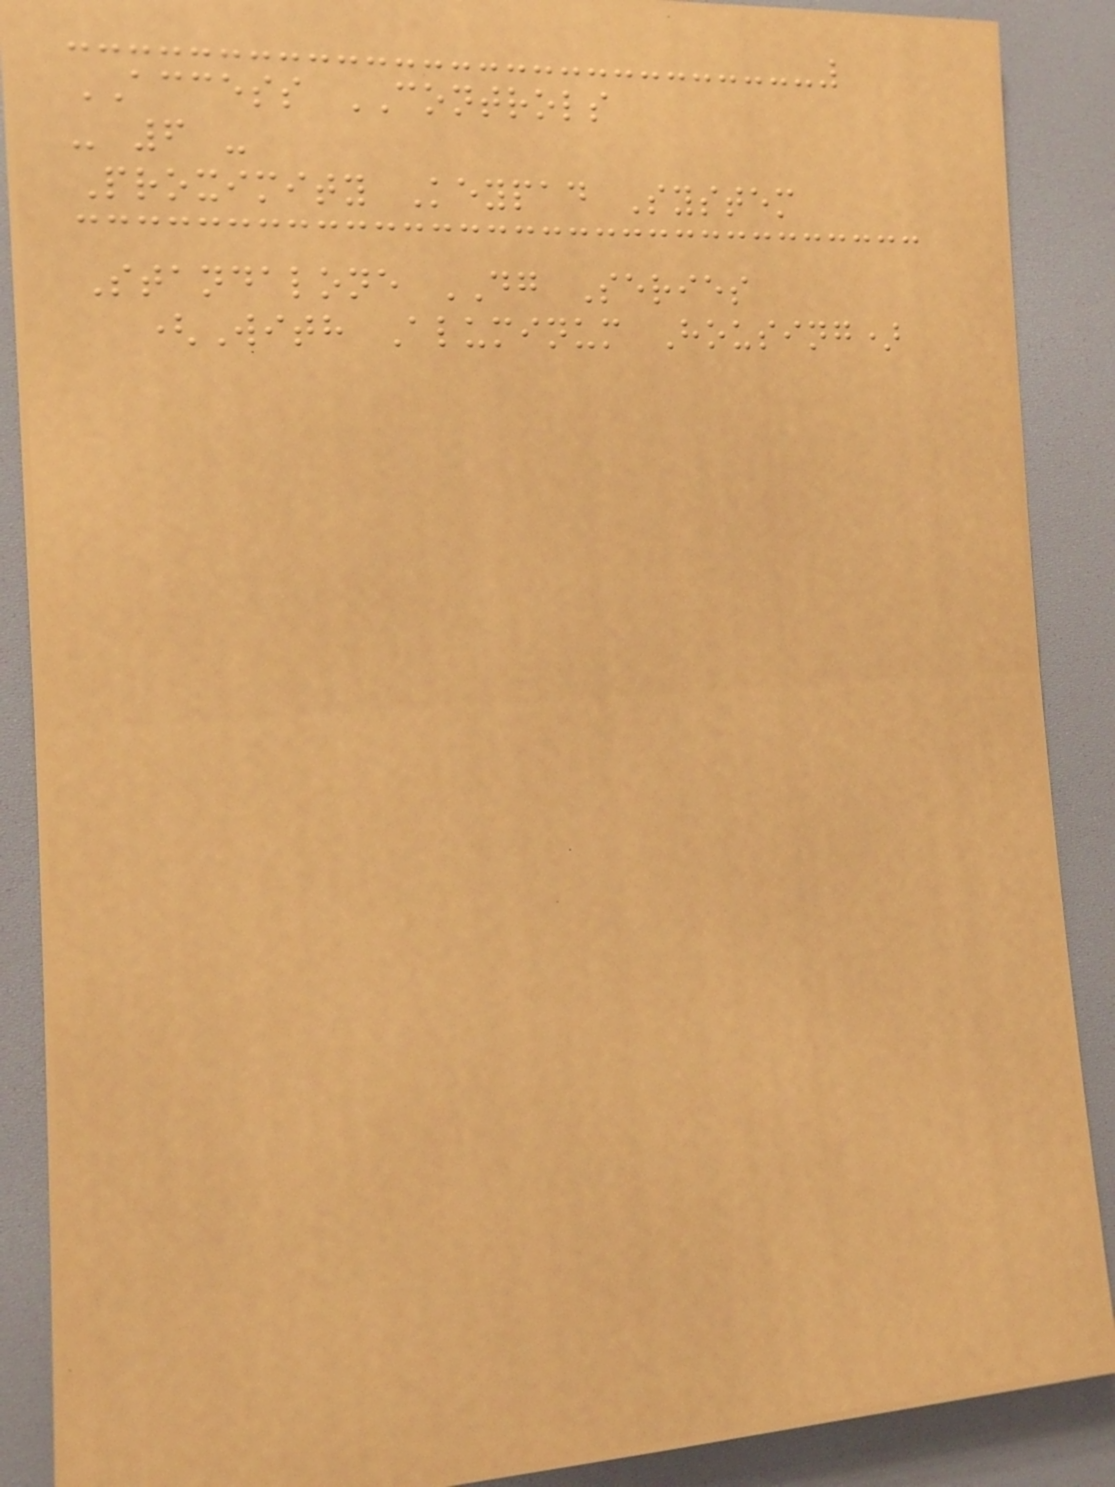ACCESS CONTROLS
- 6 -
Proximity Keypad System
Standalone DG Series
(With Aluminum Housing)
